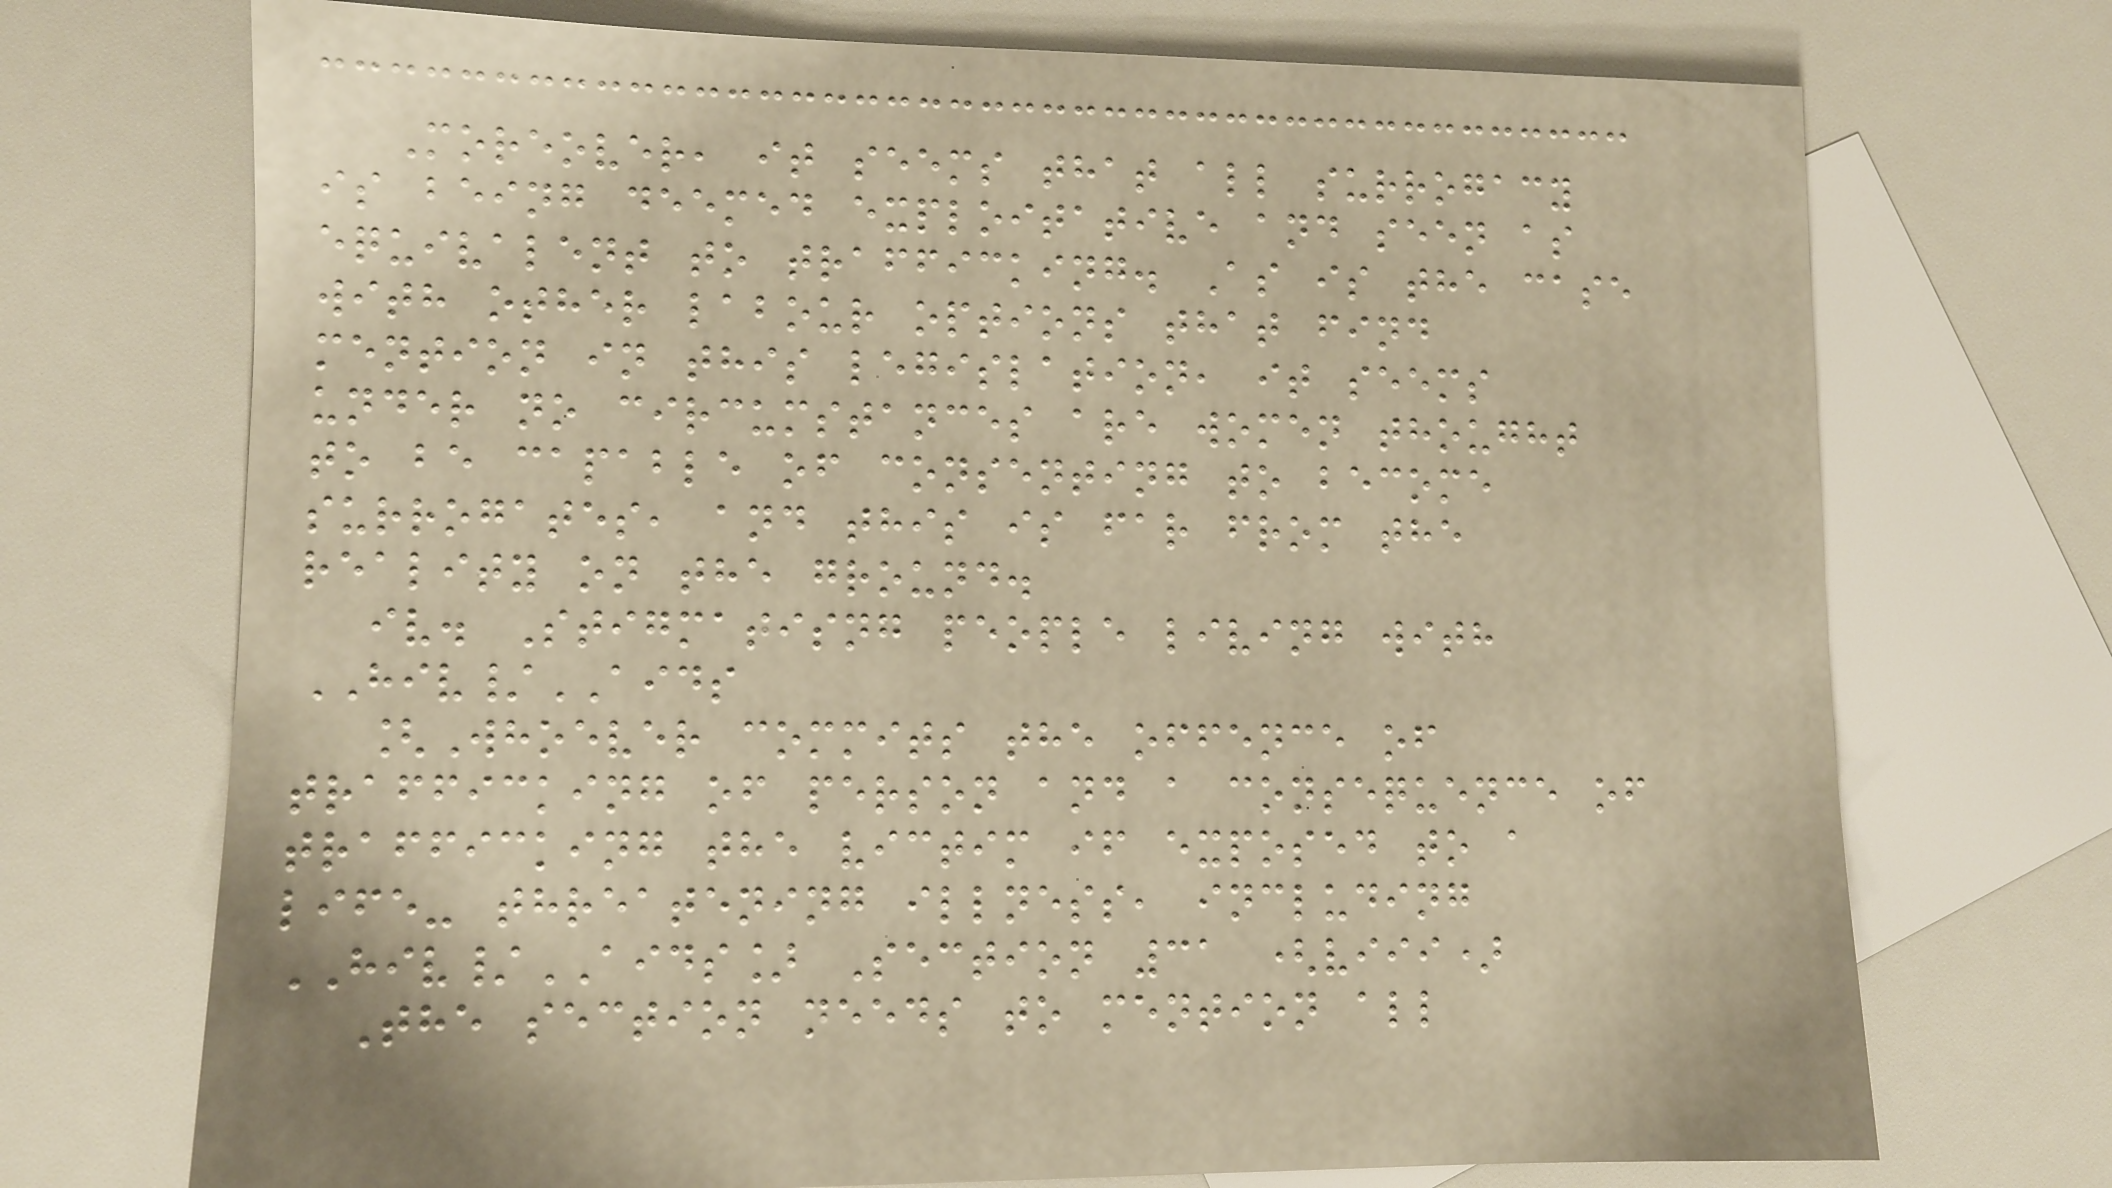Moreover, it seems that all surrogacy
is being deemed exploitative and seen as
equivalent to trafficking. As is the case
with other labour options that find
mention in this legislation, it seems
under no circumstances are women thought
to be capable of consenting to become
surrogates, and this is far from the
reality on the ground.
iv. Stigmatisng people living with
HIV/AIDS
[Whoever commits the offence of
trafficking of person and a consequence of
trafficking the victim if exposed to a
life- threatening illness, including
HIV/AIDS] Section 31 (viii)
The section needs to mention all
